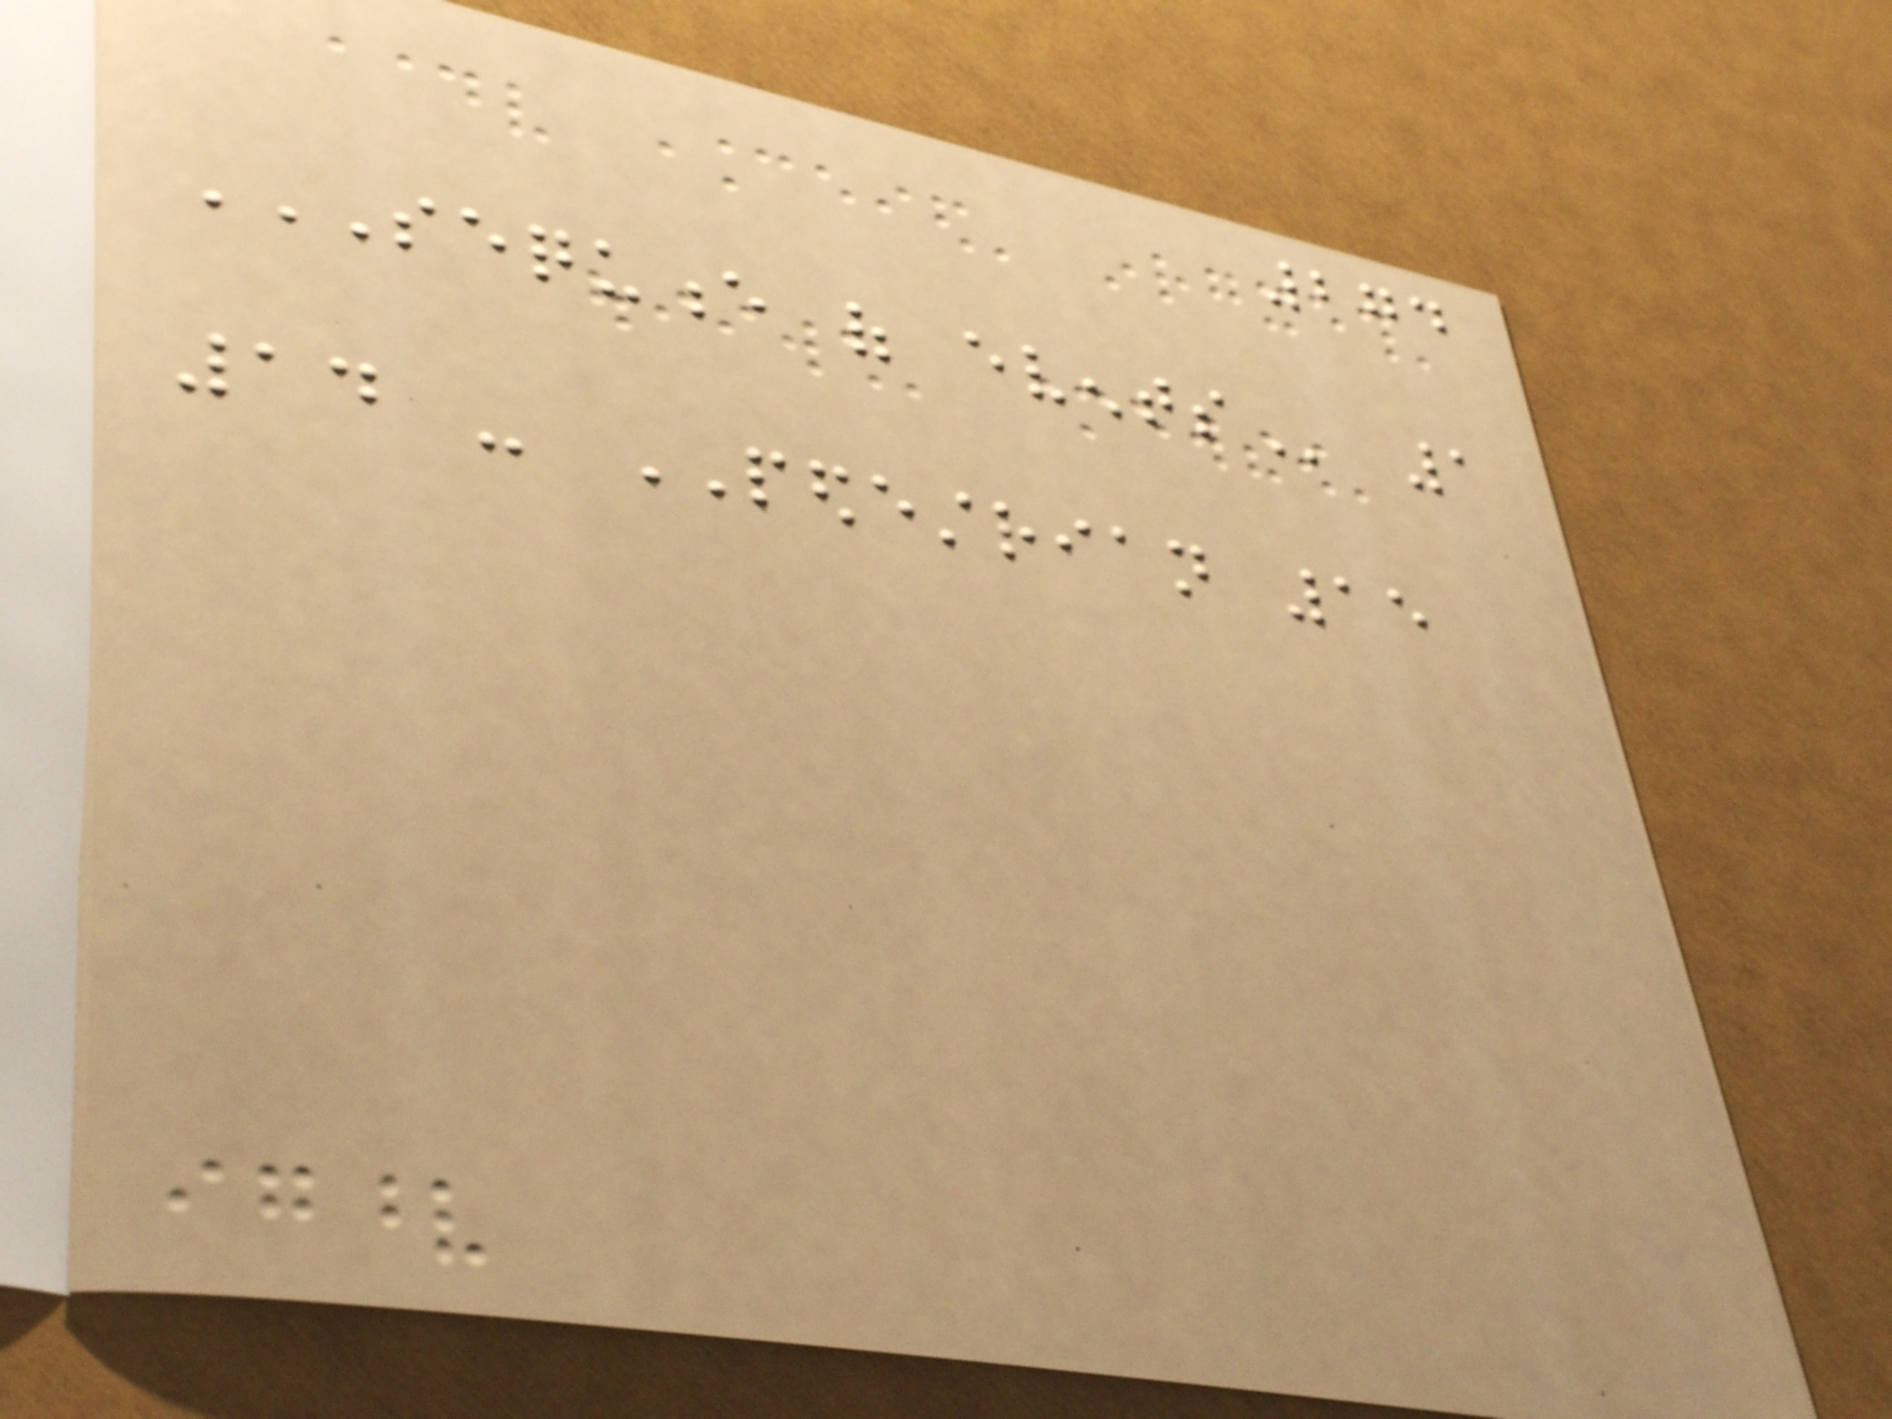274
SEQUENCE OF EVENTS 1
14 - PEDESTRIAN 15
